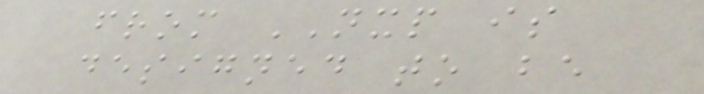from NXP is
designed to be
